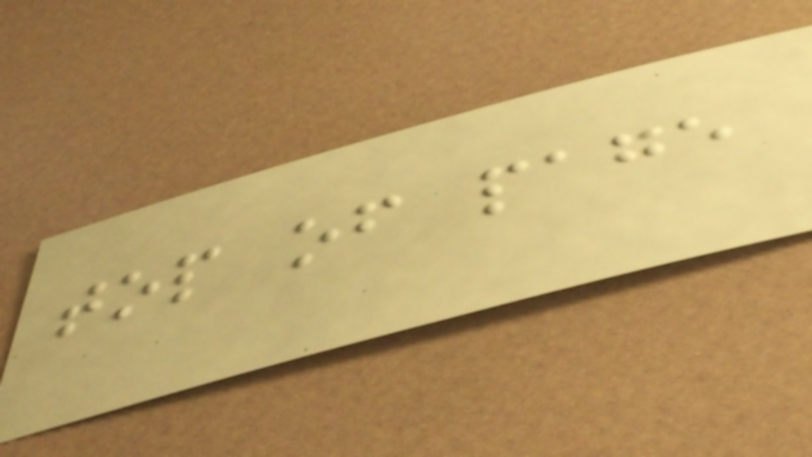top of page
